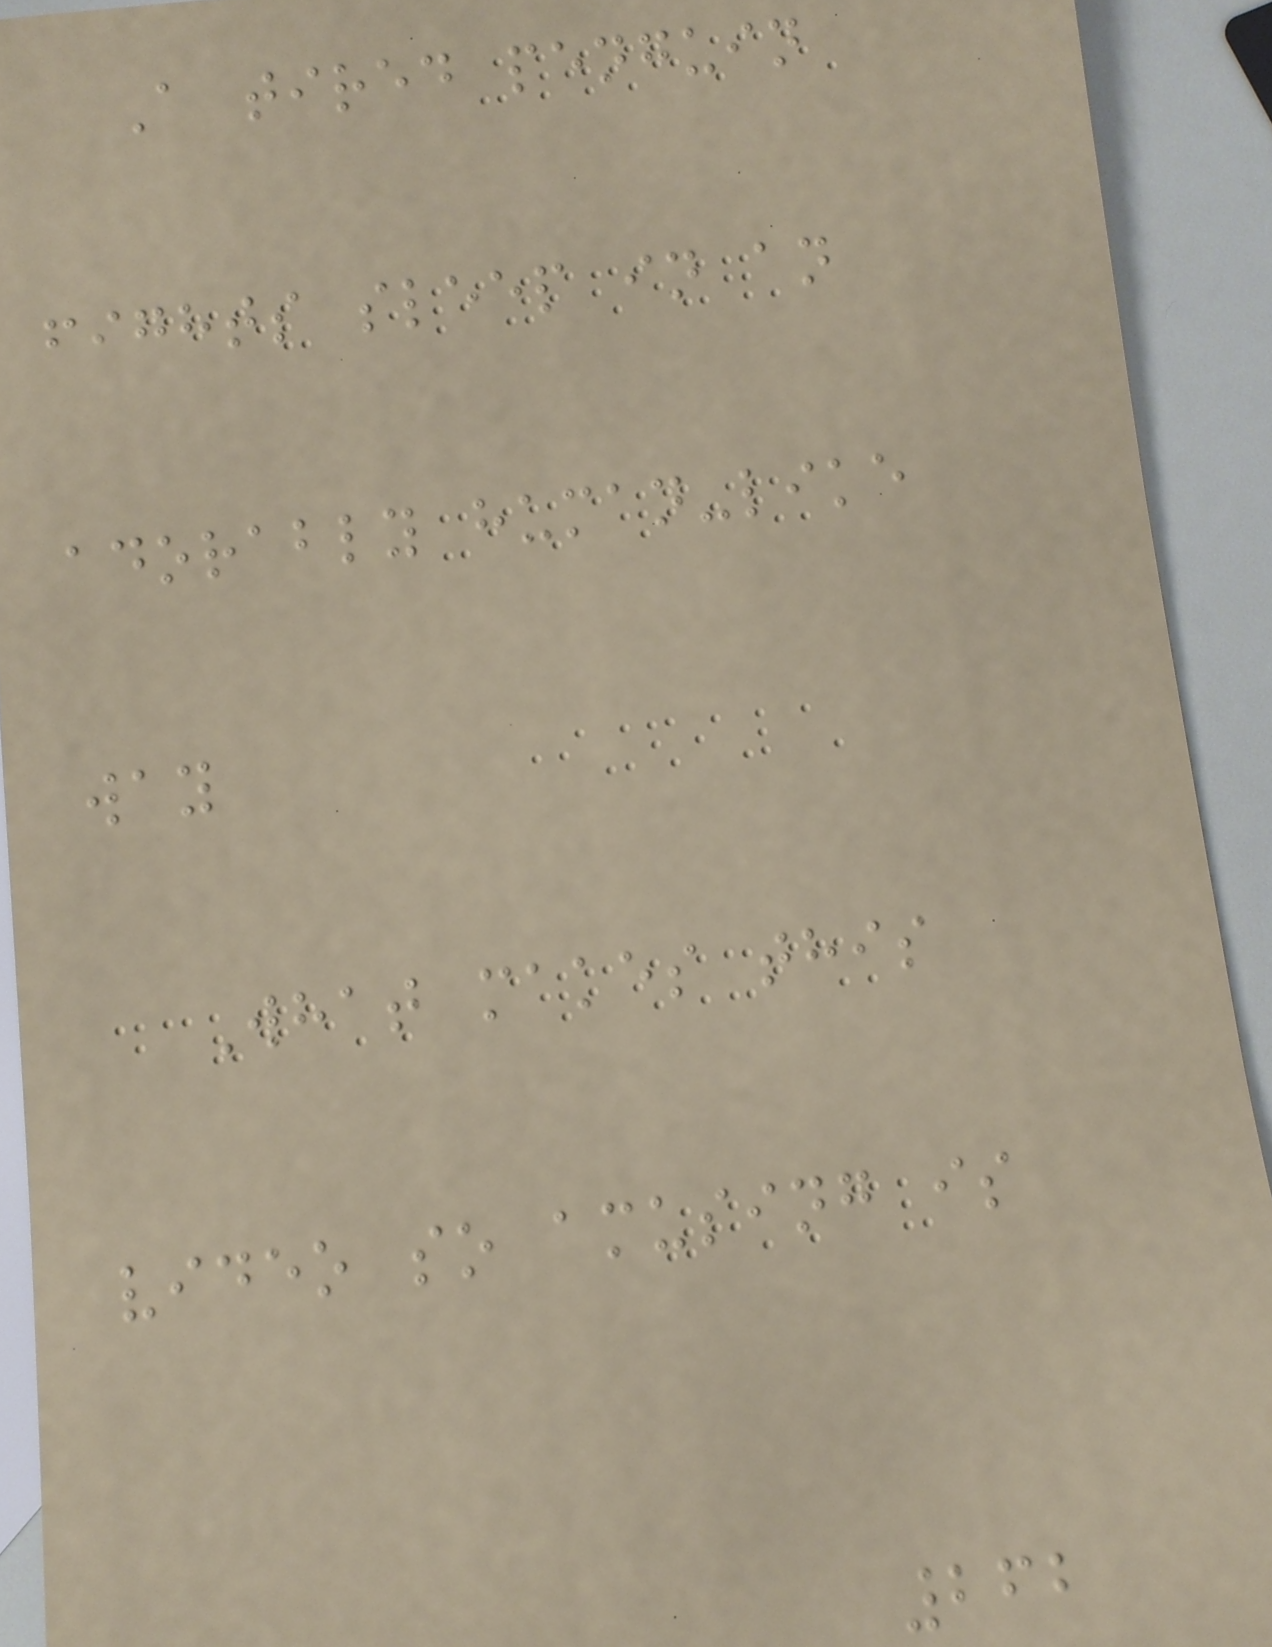A tired penguin
fights sleep in an
adorably human-like
way
What makes this
video so amusing is
262
